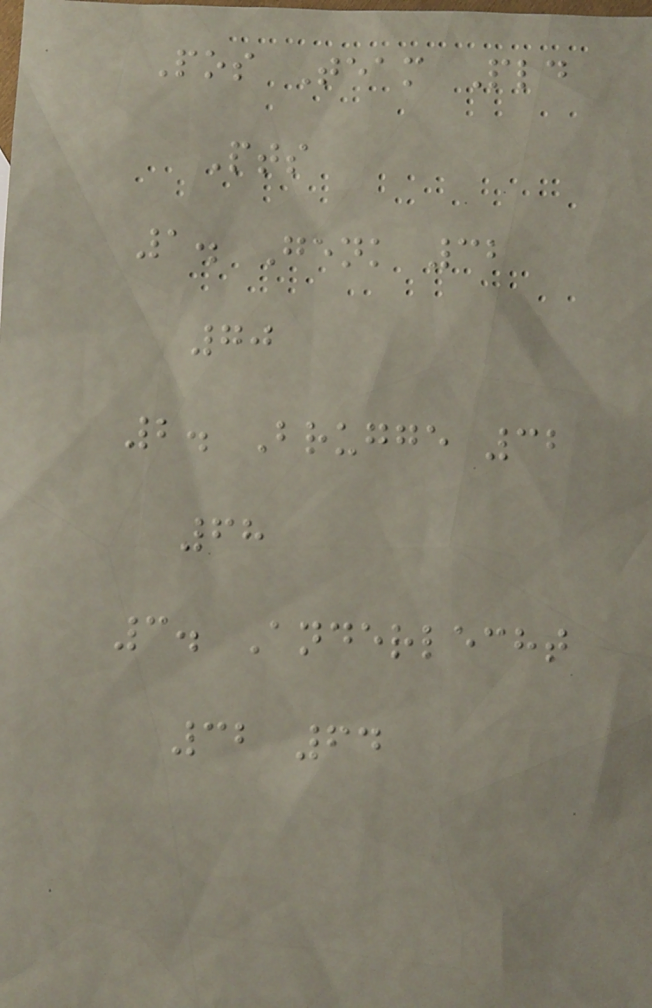Pos Team Pld
Pts
1. Genk 32
70
2. Brugge 32
68
3. Anderlecht
32 64
